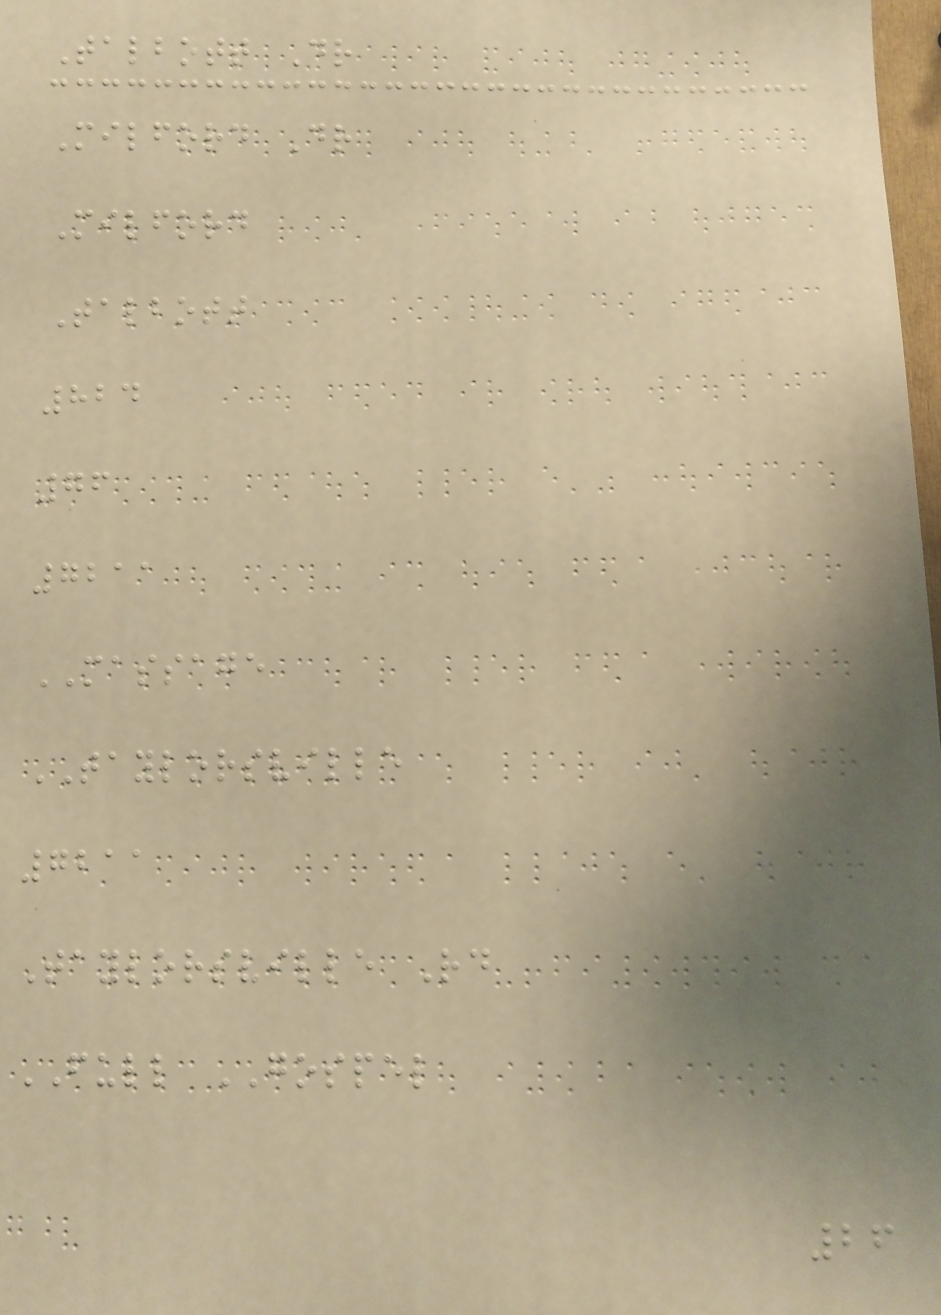Talbott Dr
Milford Dr
Milford
Talbott
824
76
7211
MASSAGE
TAYLORSVILLE
7211
Taylorsville Rd
FULL GOSPEL
26
